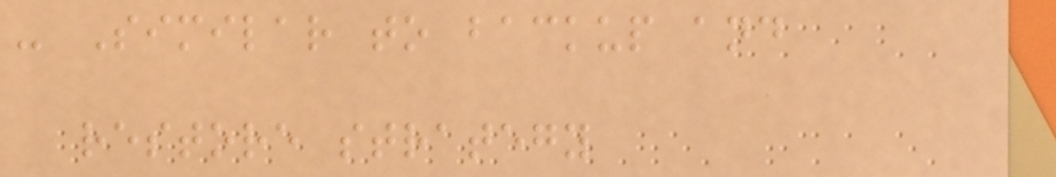- Similar to backup and
restore strategy
